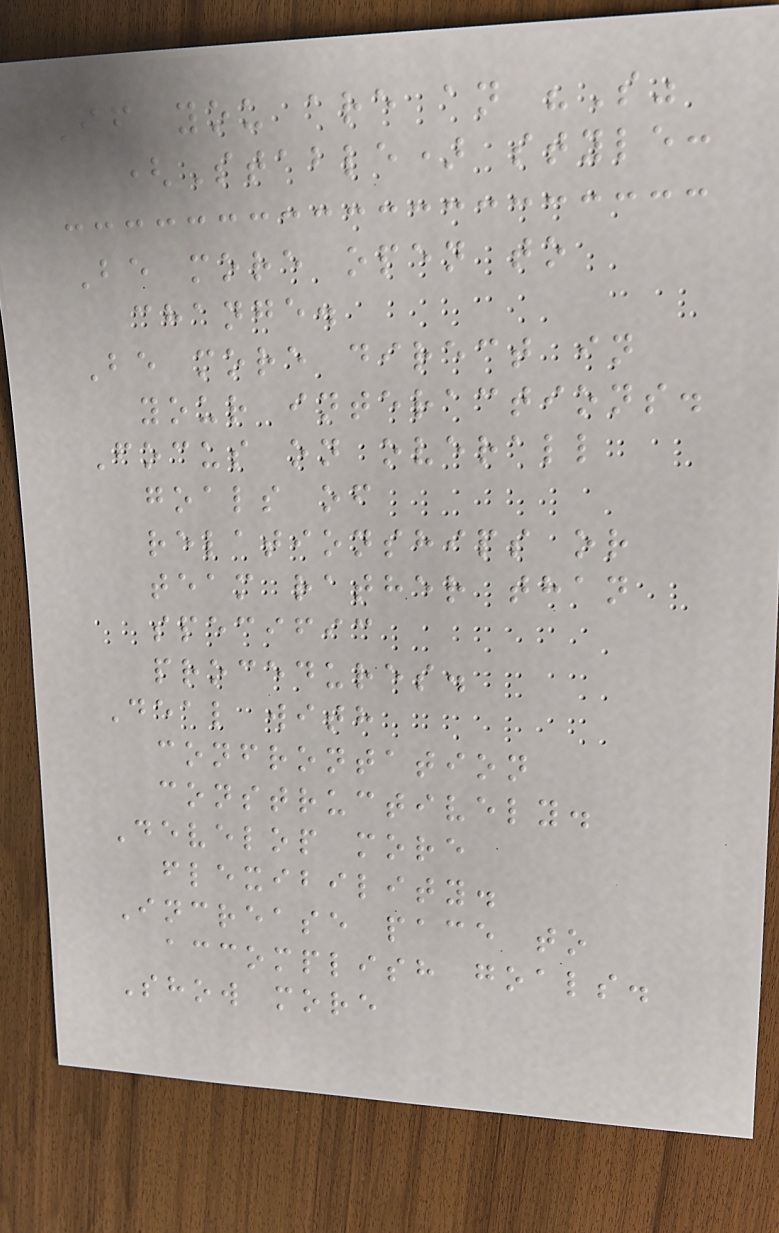If you are an "S"
(Stable) style:
Be more open to
change.
Be more direct in
your interactions.
Focus on overall
goals of
relationships or
team rather than
specific
procedures.
Deal with
confrontation
constructively.
Develop more
flexibility.
Increase pace to
accomplish goals.
Show more
